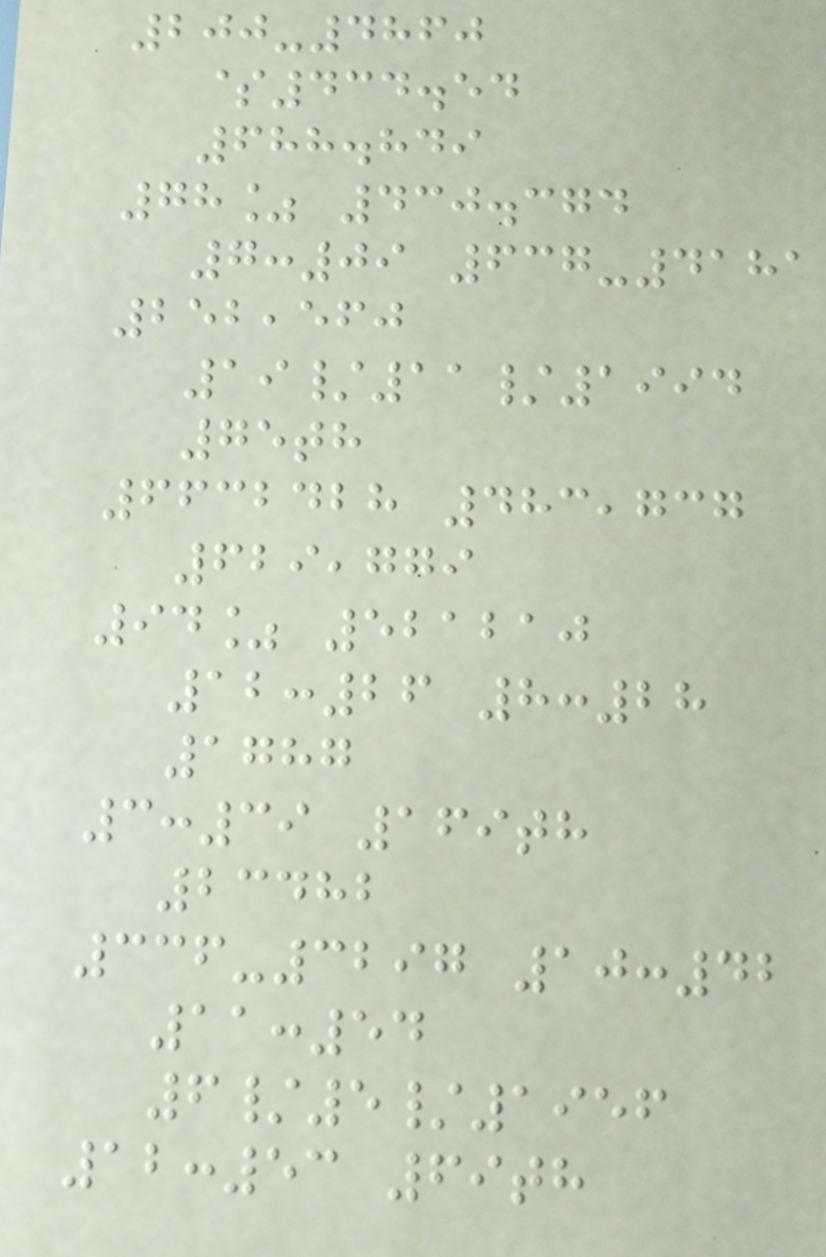200-4860
$434.54
688.849
78% 430.374
7:09 637-4181
252,560
19/11/1994
75th
6632428 483,737
629,779
94% 521210
12:26 8:28
1787
3:39 169th
23482
336-3297 10:42
11:54
6/5/1956
12:53 69th
